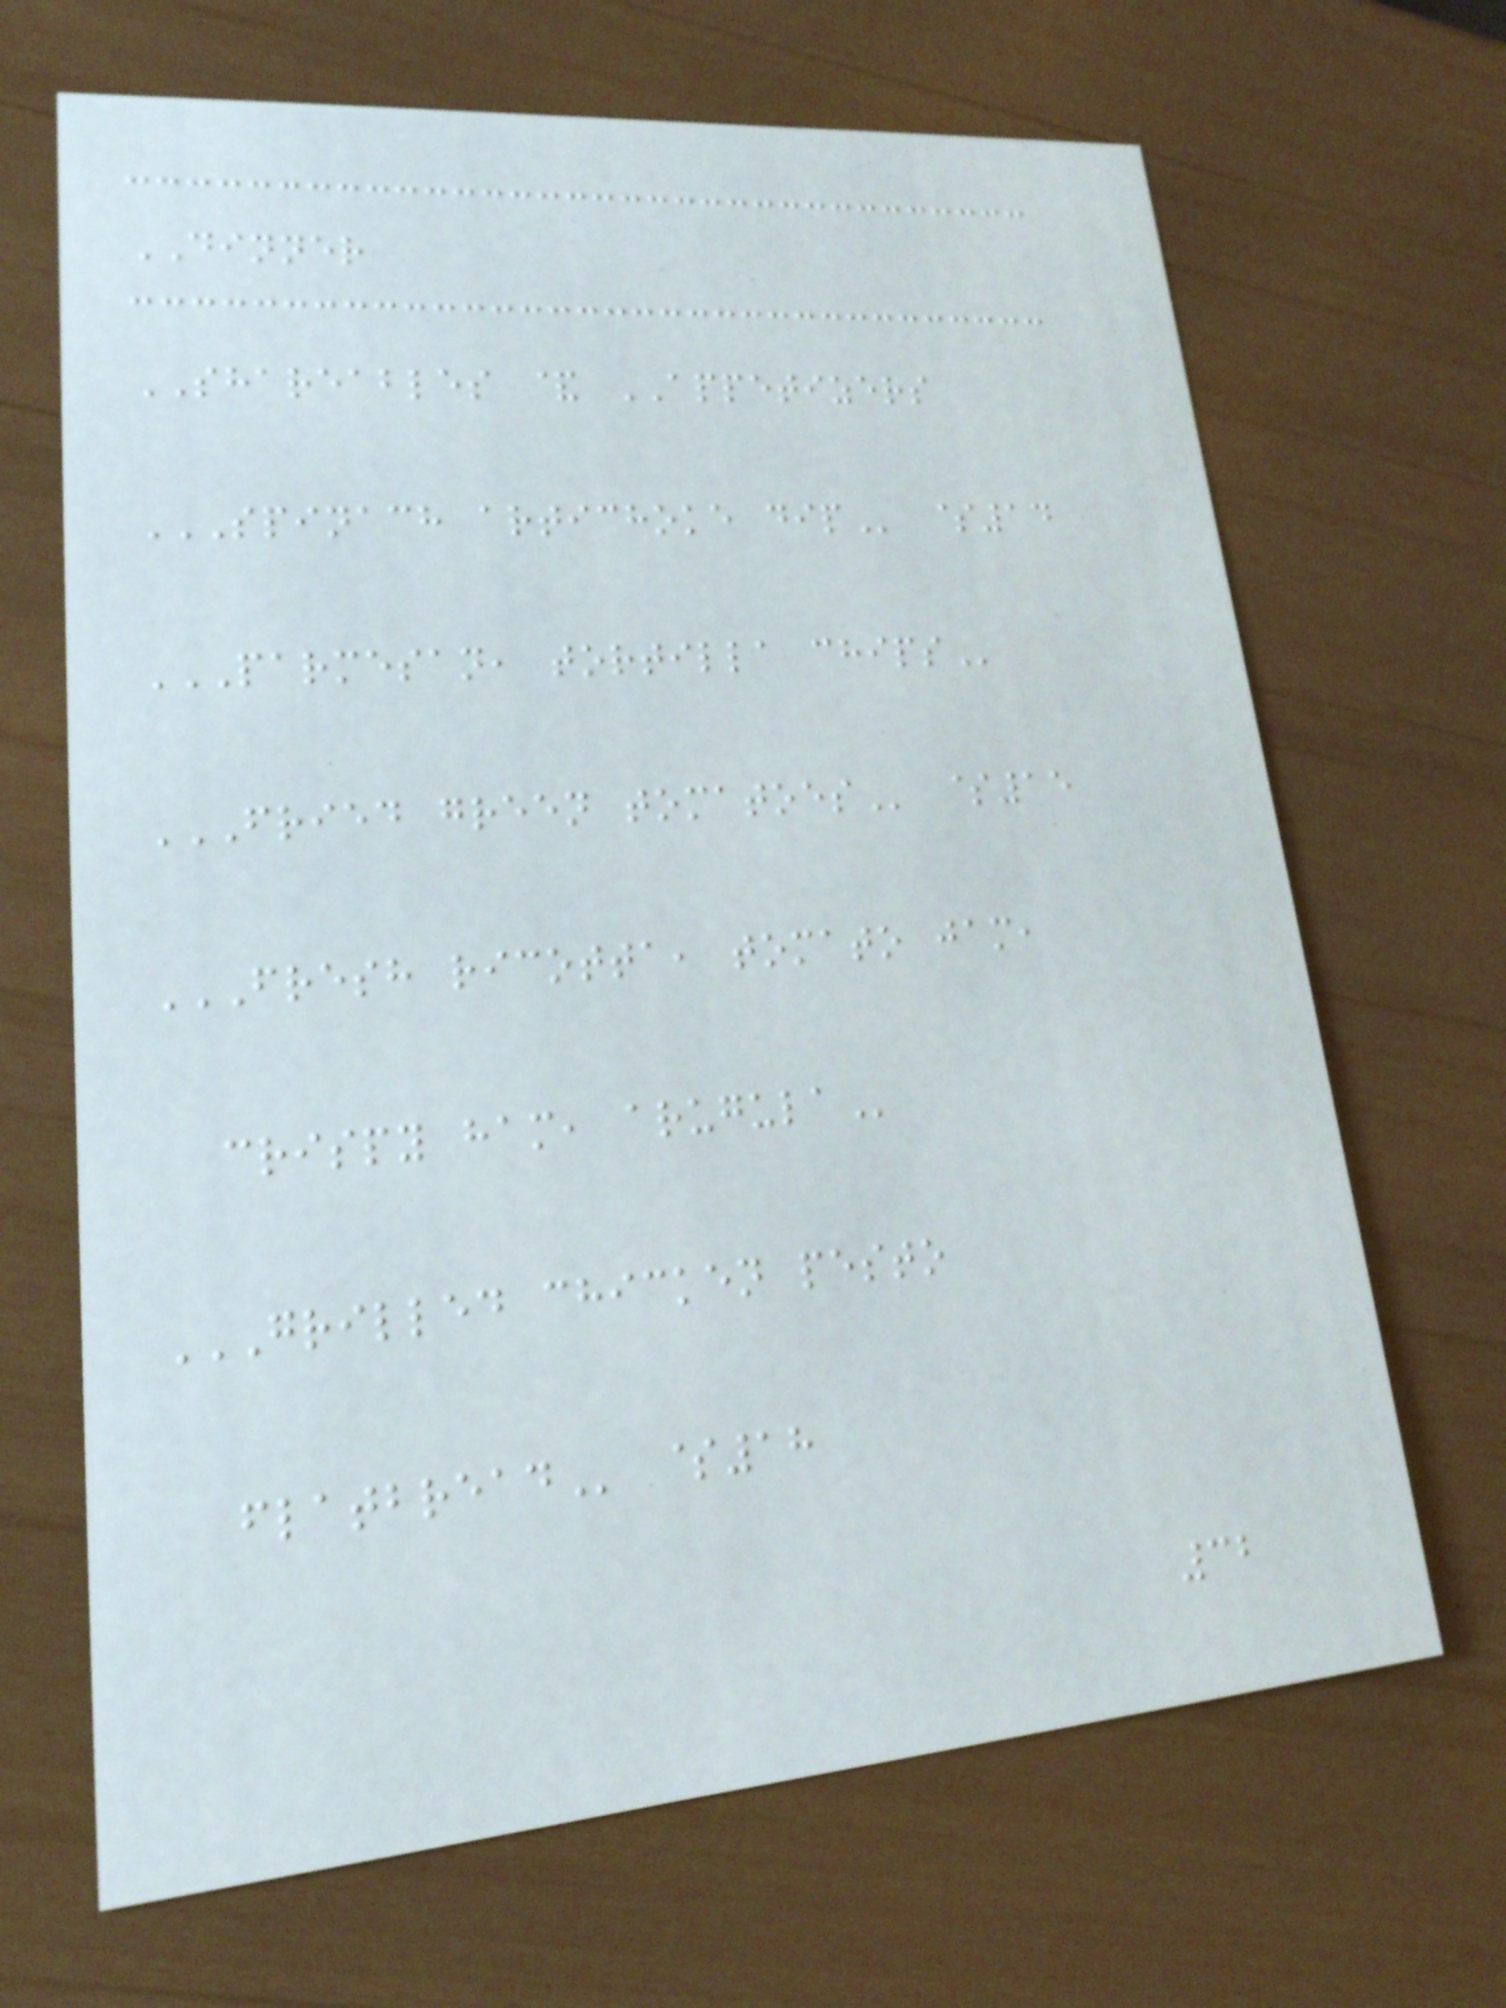DINNER
SHAREABLES & APPETIZERS
SPINACH ARTICHOKE DIP $14
PARMESAN, TORTILLA CHIPS
FRIED GREEN TOMATOES $15
FRESH RICOTTA, TOMATO JAM,
CRISPY HAM, ARUGULA
GRILLED CHICKEN PESTO
FLATBREAD $18
32
